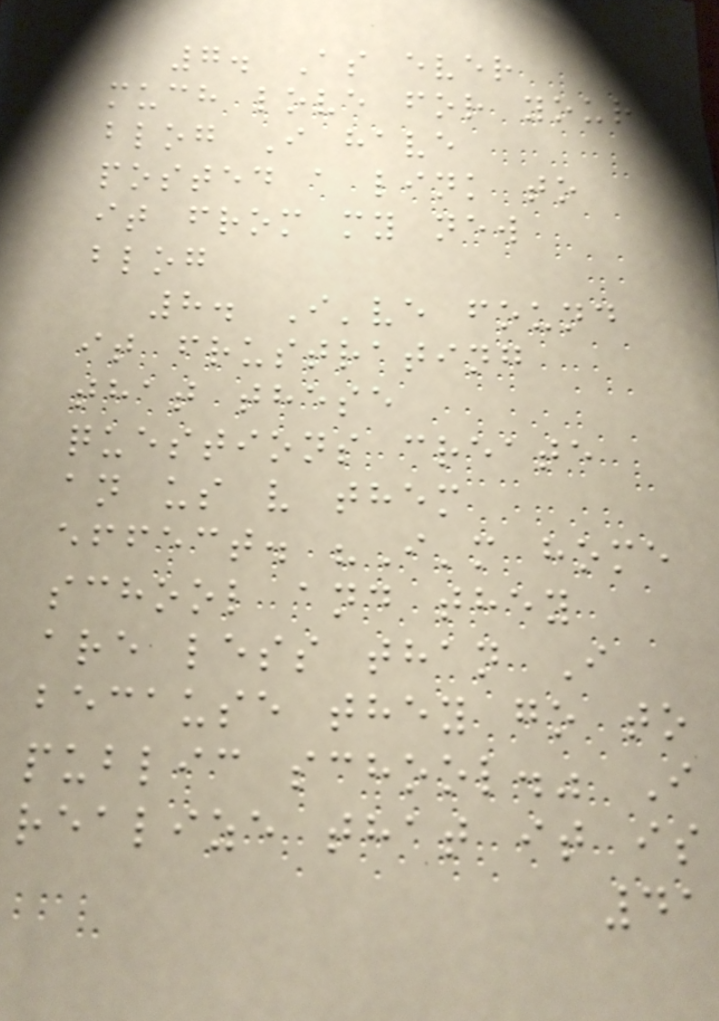7. As ever
much love for your
blog I have
posted a link to
it from my new
blog
8. I've found
it frustrating
that these
questions create
an us v them
effect. "I'm home
school and they
are less than I
because they go to
public school." I
realize that it is
41
